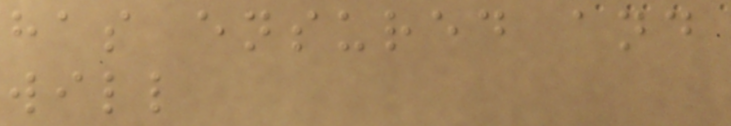has ensured and
will
